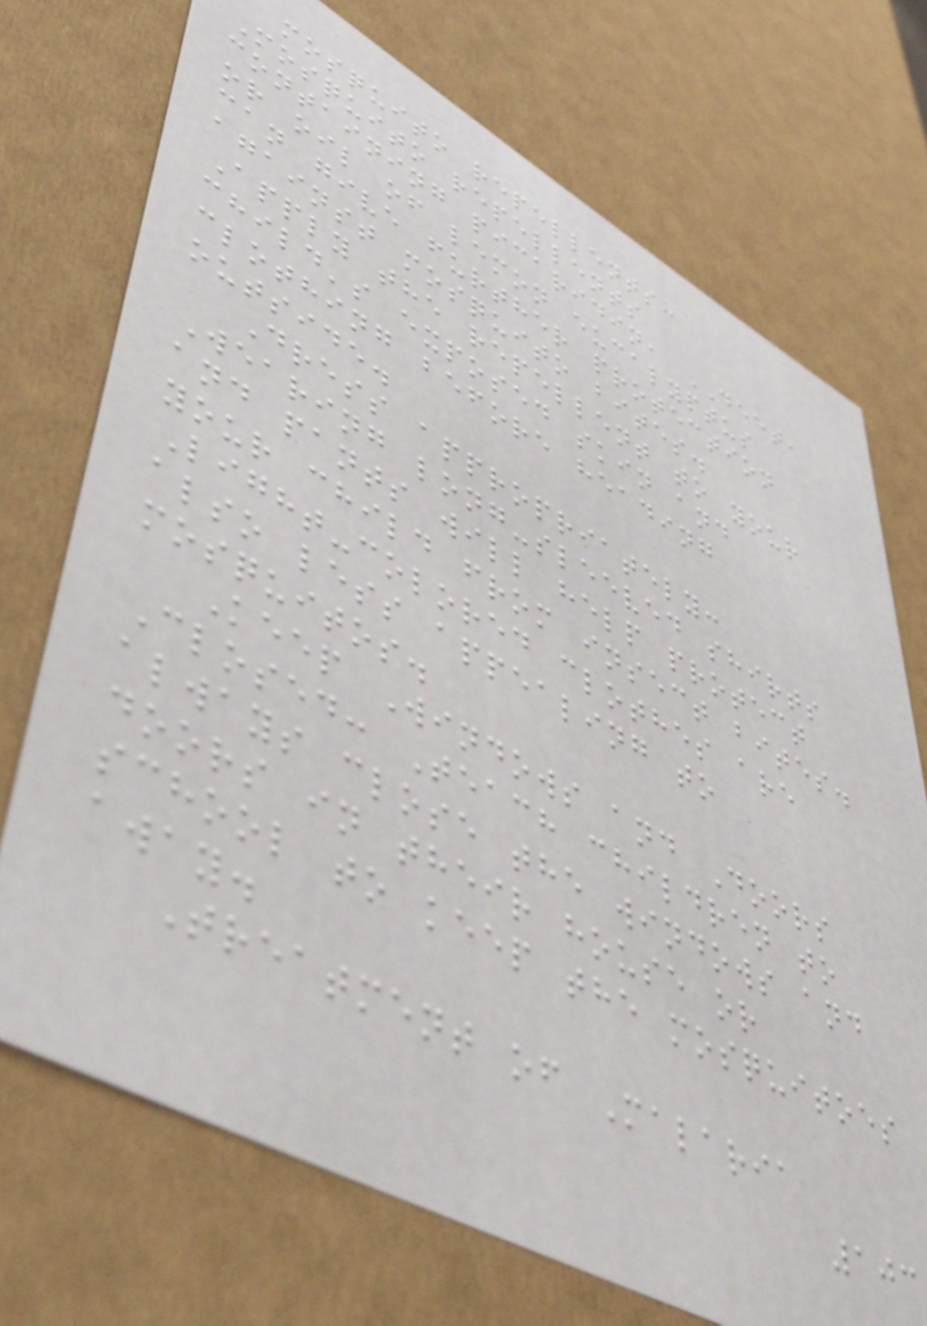mosquito repellents:
Mosquito repellents
containing picaridin, DEET,
or oil of lemon eucalyptus
can give further protection
against mosquito bites.
Apply the repellent to your
child's exposed skin and
clothing before heading
outside.
Dress appropriately:
Wearing long-sleeved shirts
and pants will help protect
your child from insect bites.
Light-colored clothes are
also less appealing to
mosquitos.
Keep Windows and Doors
Closed: Teach children to
always close the windows and
doors in their house or
school to keep the mosquitoes
away.
Treatment of Malaria
103
